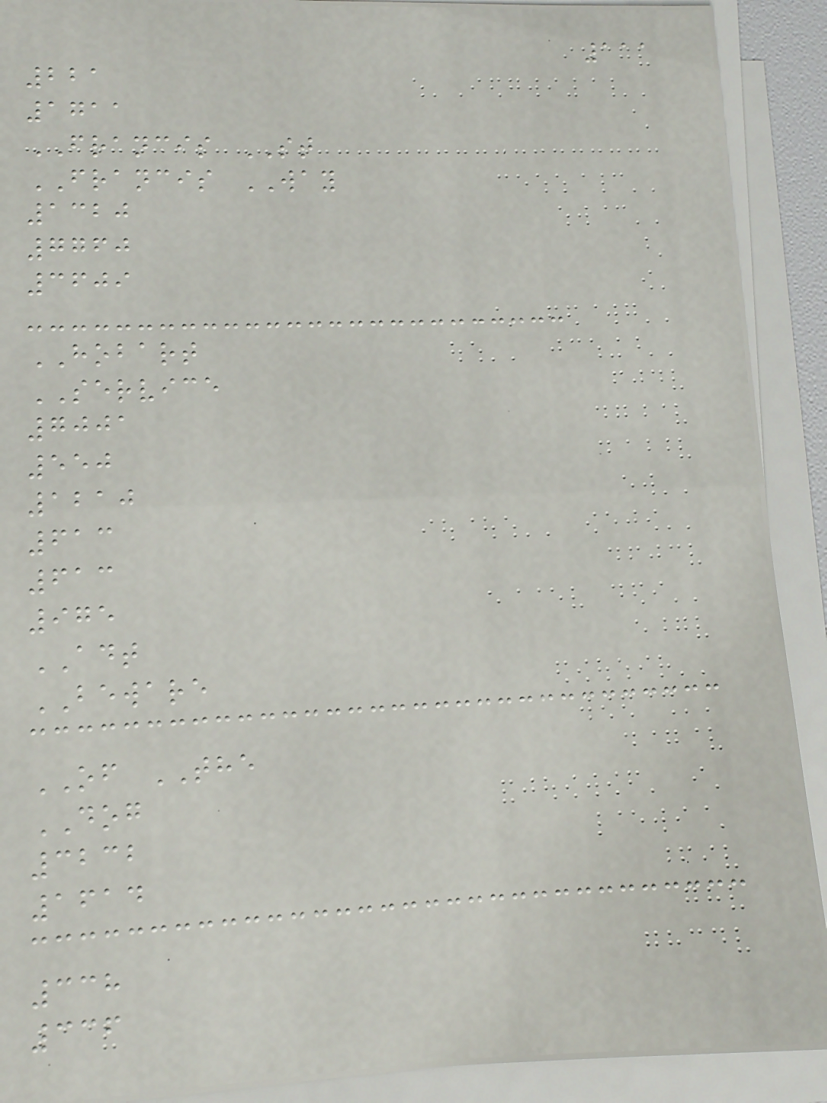111
221
1711
FRANCIS ST
FRANCIS WAY
1320
7760
3609
HOBART
SERVICE
7001
550
1210
613
613
975
ADT
BEWARE
OF THE
DOG
3232
1614
338
336
